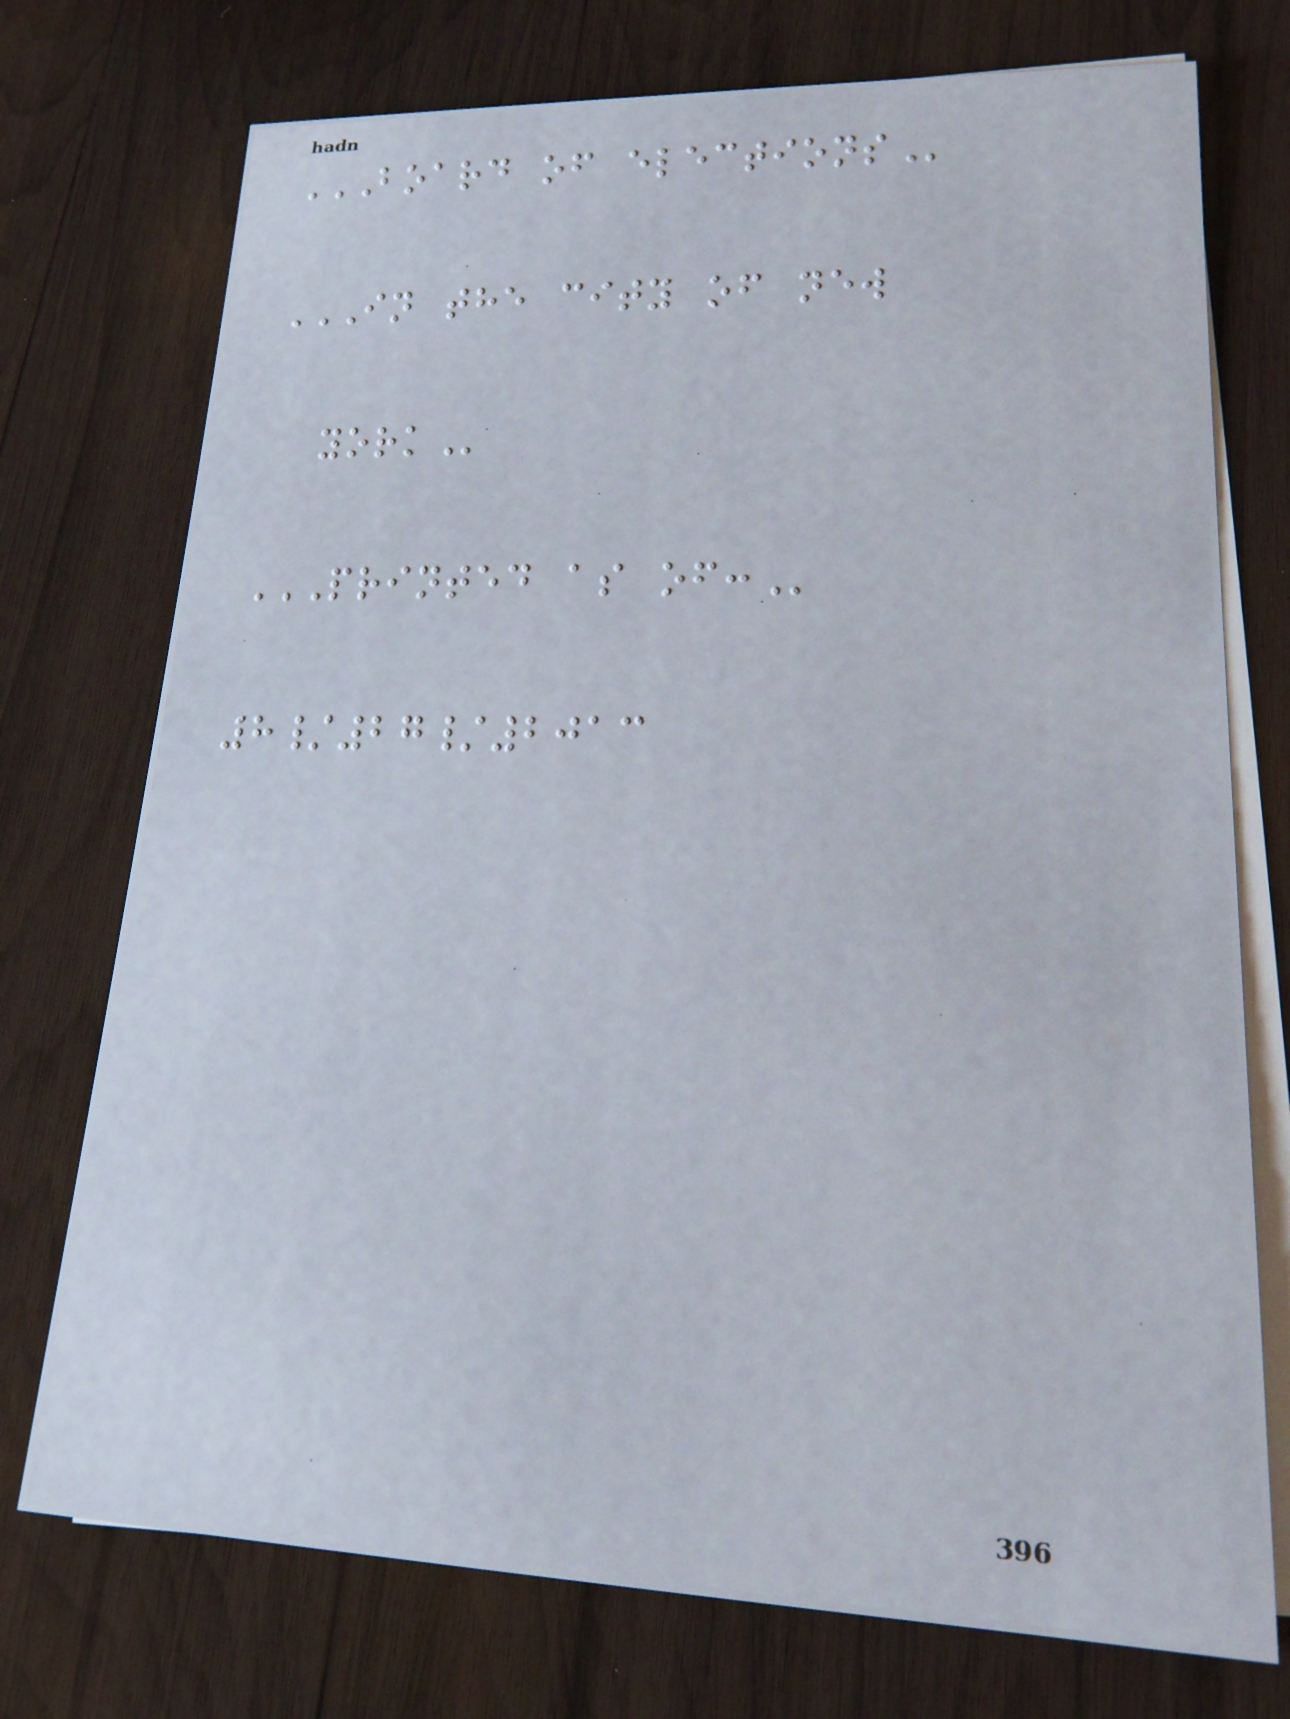BOARD OF ELECTIONS
IN THE CITY OF NEW
YORK
PRINTED AS OF:
8/27/2013
